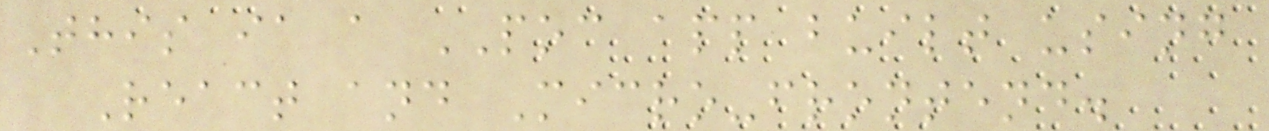This ia a POC app built using
React and Micro-frontend.
